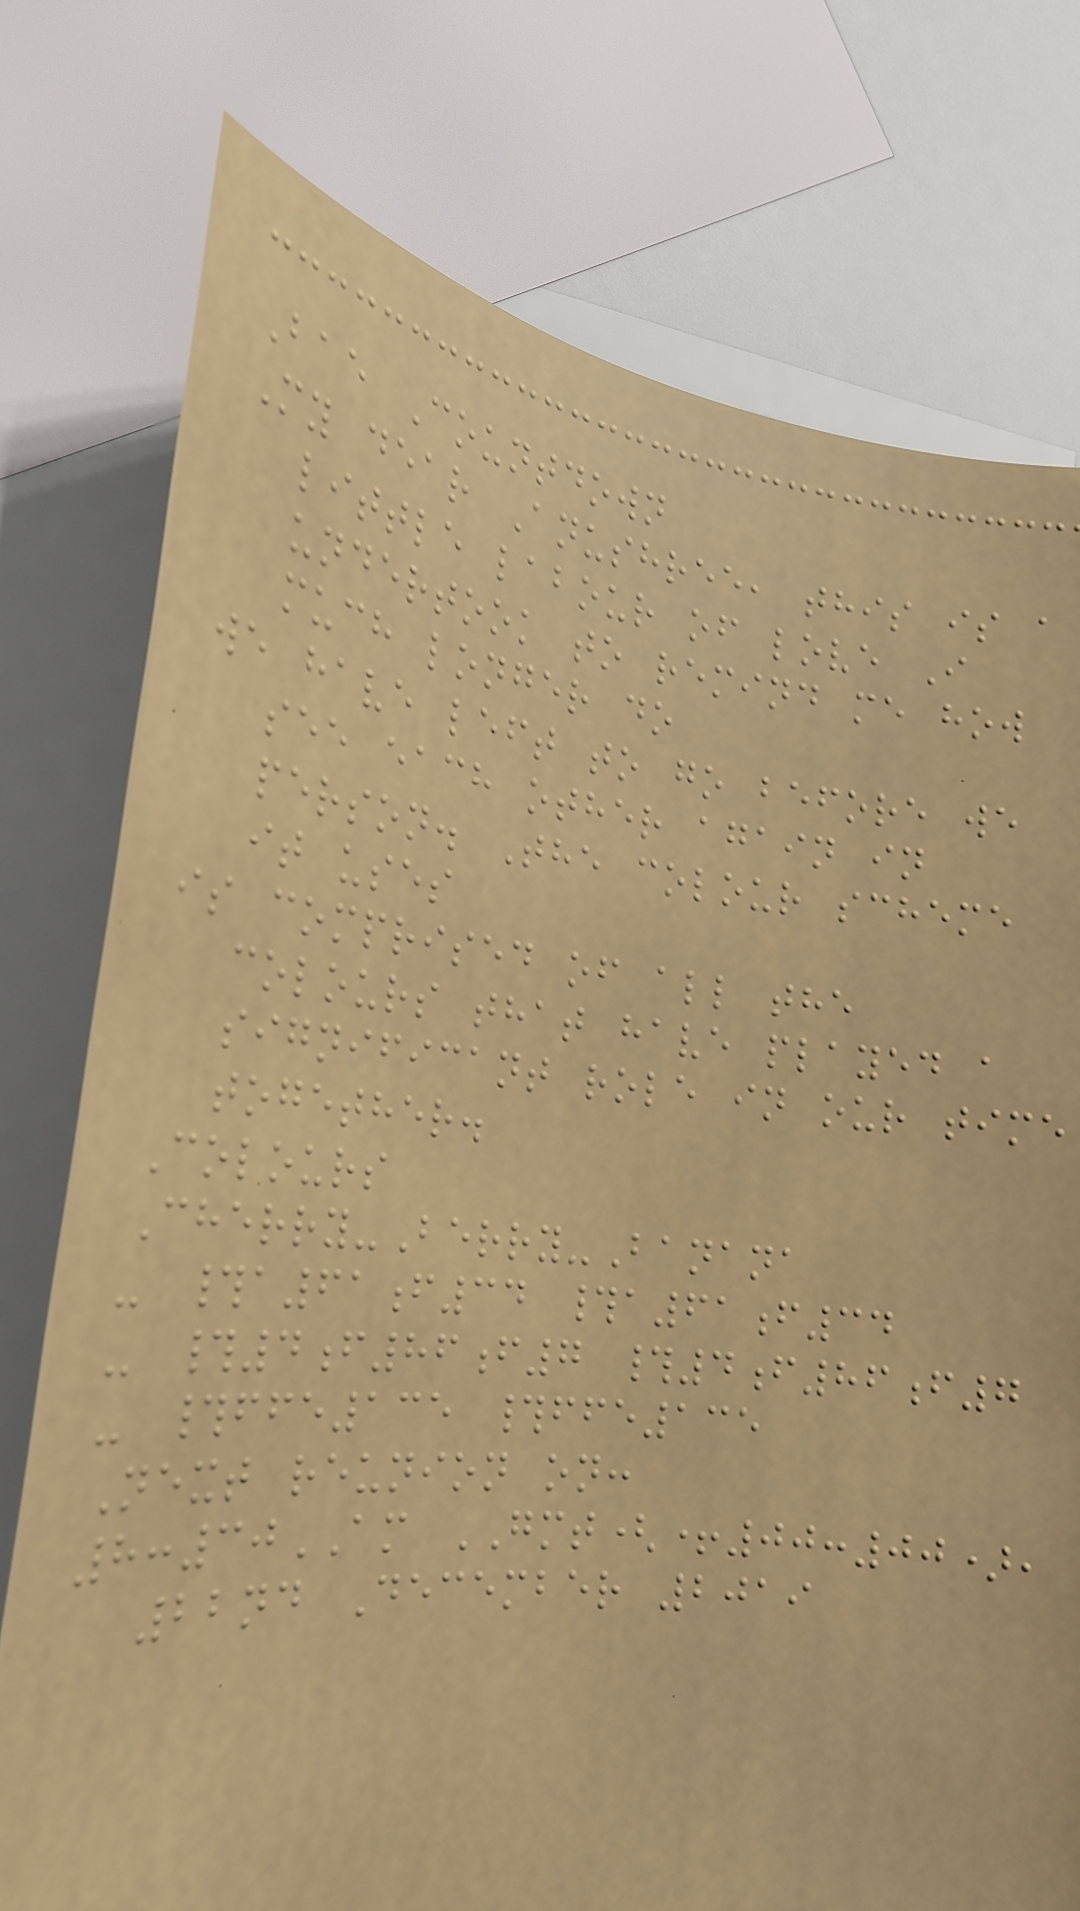Bae Countdown
My dear Anushree, this is a
little labour of love I
undertook to remind me how
much longer do
we have left to go before we
see each other again in
person. The colour scheme
it uses
is comprised of all the
colours that have played a
significant role in our time
together.
Colours
Cherry-Berry-Banana
- #a61f34 #a61f34
- #4f86f7 #4f86f7
- #ffe135 #ffe135
Next reunion on:
8:30AM GMT(+00:00),
22nd December 2019
